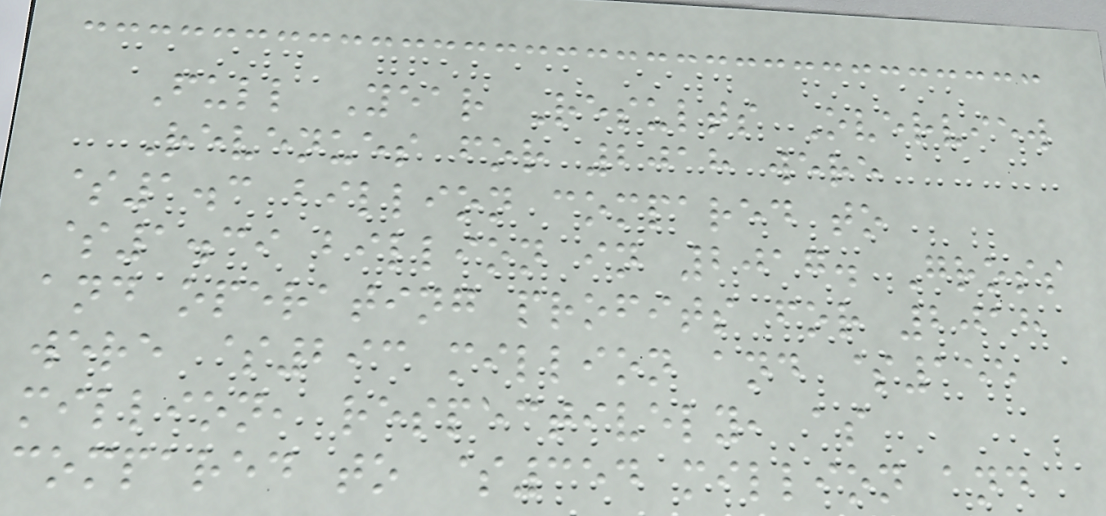Full Year Results Overview
Revenues for 2018 were
$1.3 billion compared to
$1.39 billion in 2017. Gross
and operating profits for 2018
were $293 million and $155
million, respectively, as
compared to $354 million and
